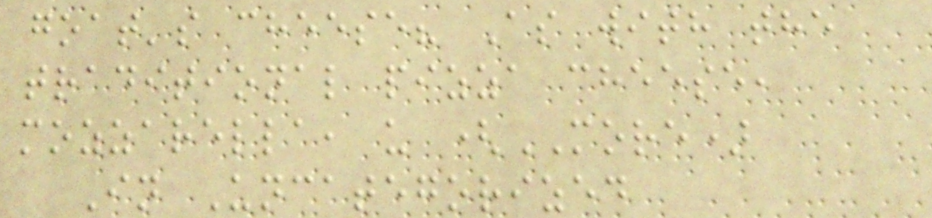goat's cheese? As with the
traditional pizza cheese,
mozzarella, u (MORE)
In Uncategorized
